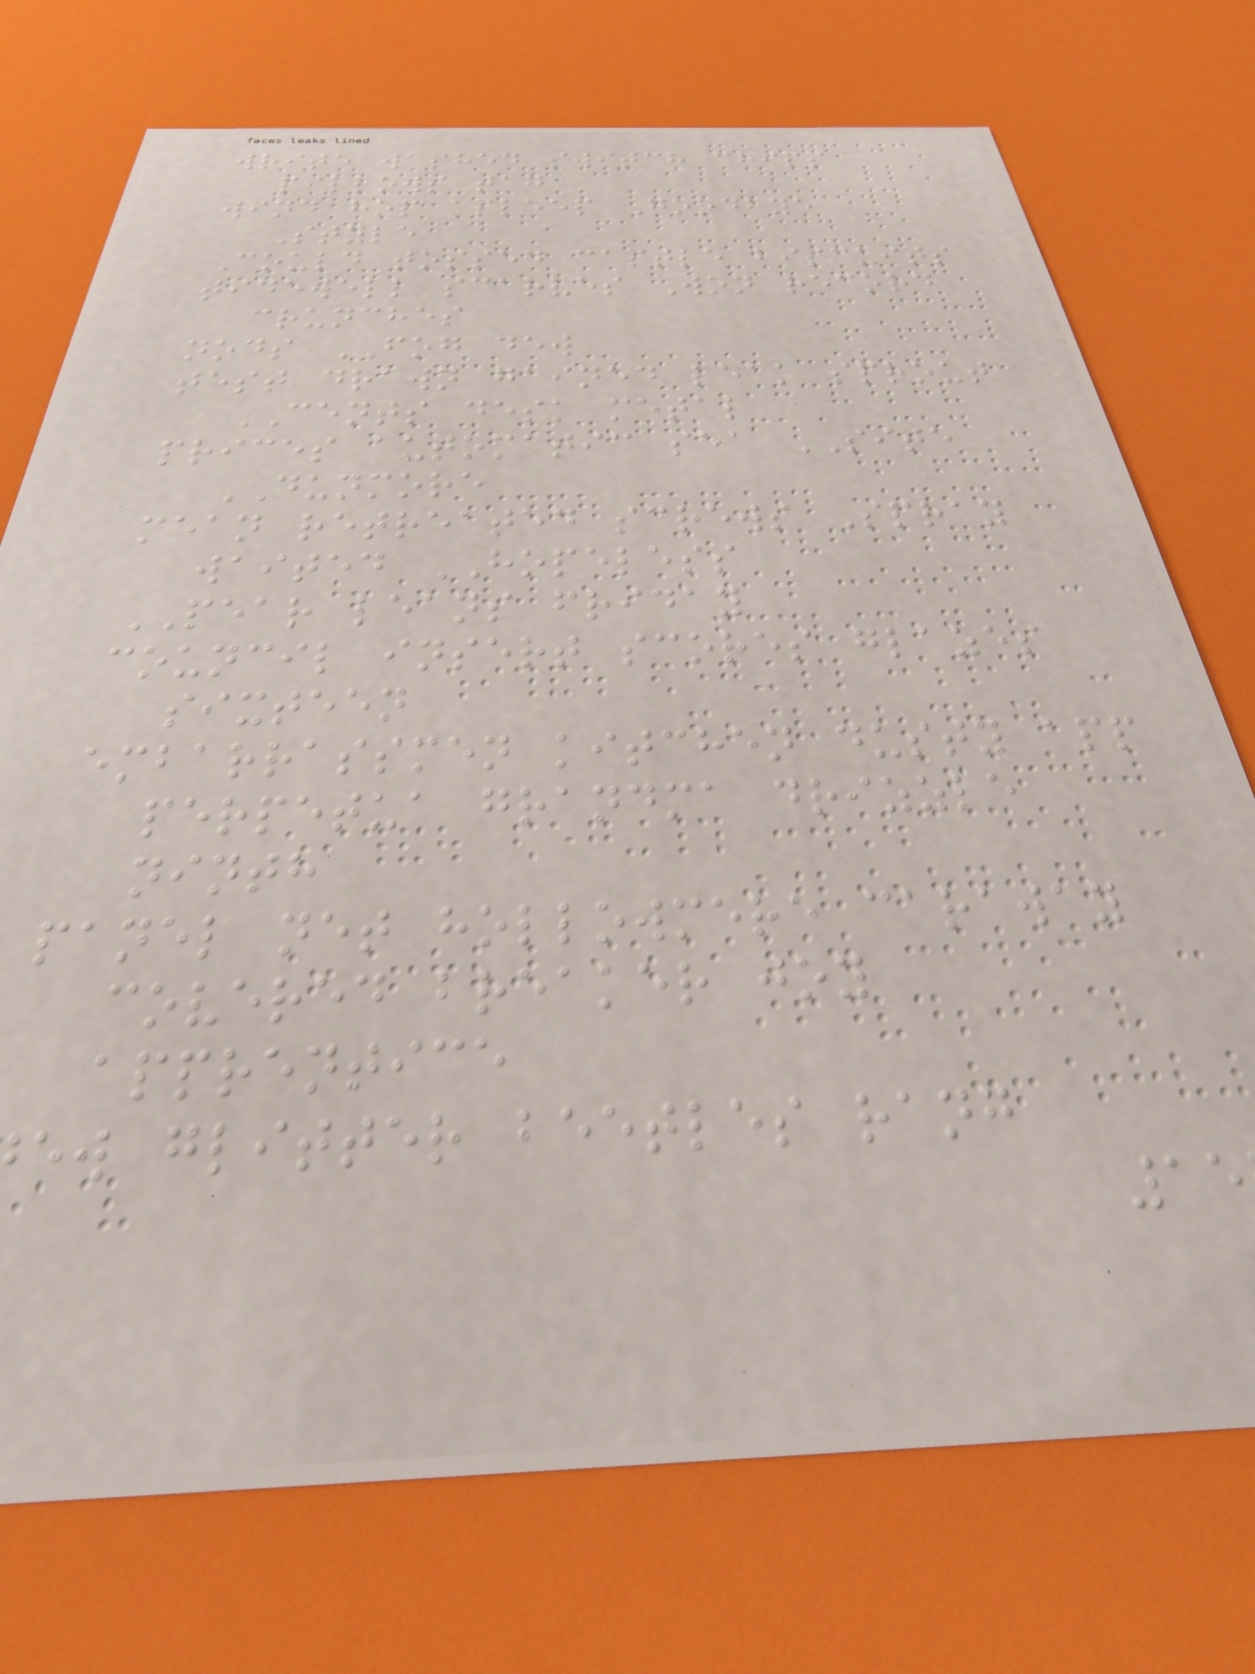write washed switch chips
pillows tag
wind hop asleep Goodbye
Style
Could tossed castle biscuits
tidewell scarves Won record
crunches
nods FOG dew
test drawn gained leak sprout
CENTS desk metal
prices automatic sea SITE
DUNMORE
mean retreated screws Spray
waited HOPELESS
PEAR leans friday
council insert scores glazes
sixteen
embarrassmen kitchen dusty app
perpetua grandma drizzle
ninth
panel net hollowmere caraway
covered breaker joy
apprentice
ew glitter beetles rang
